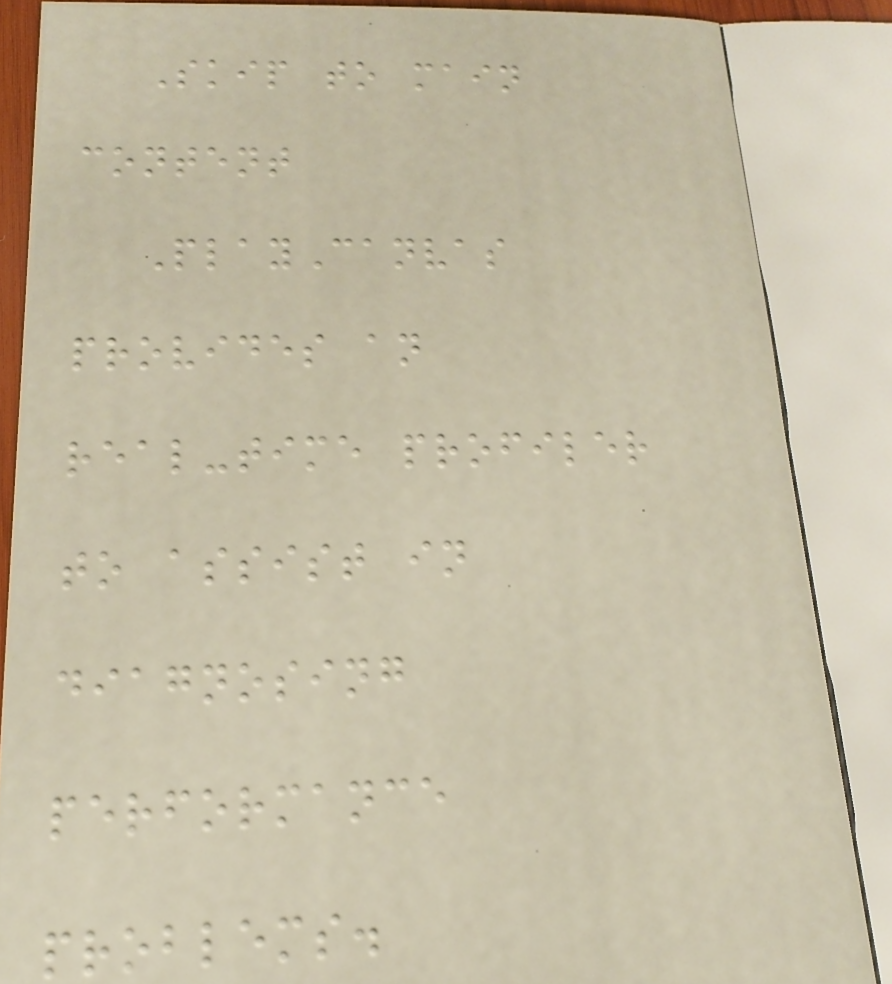Skip to main
content
PlayCanvas
provides an
real-time profiler
to assist in
diagnosing
performance
problems.
